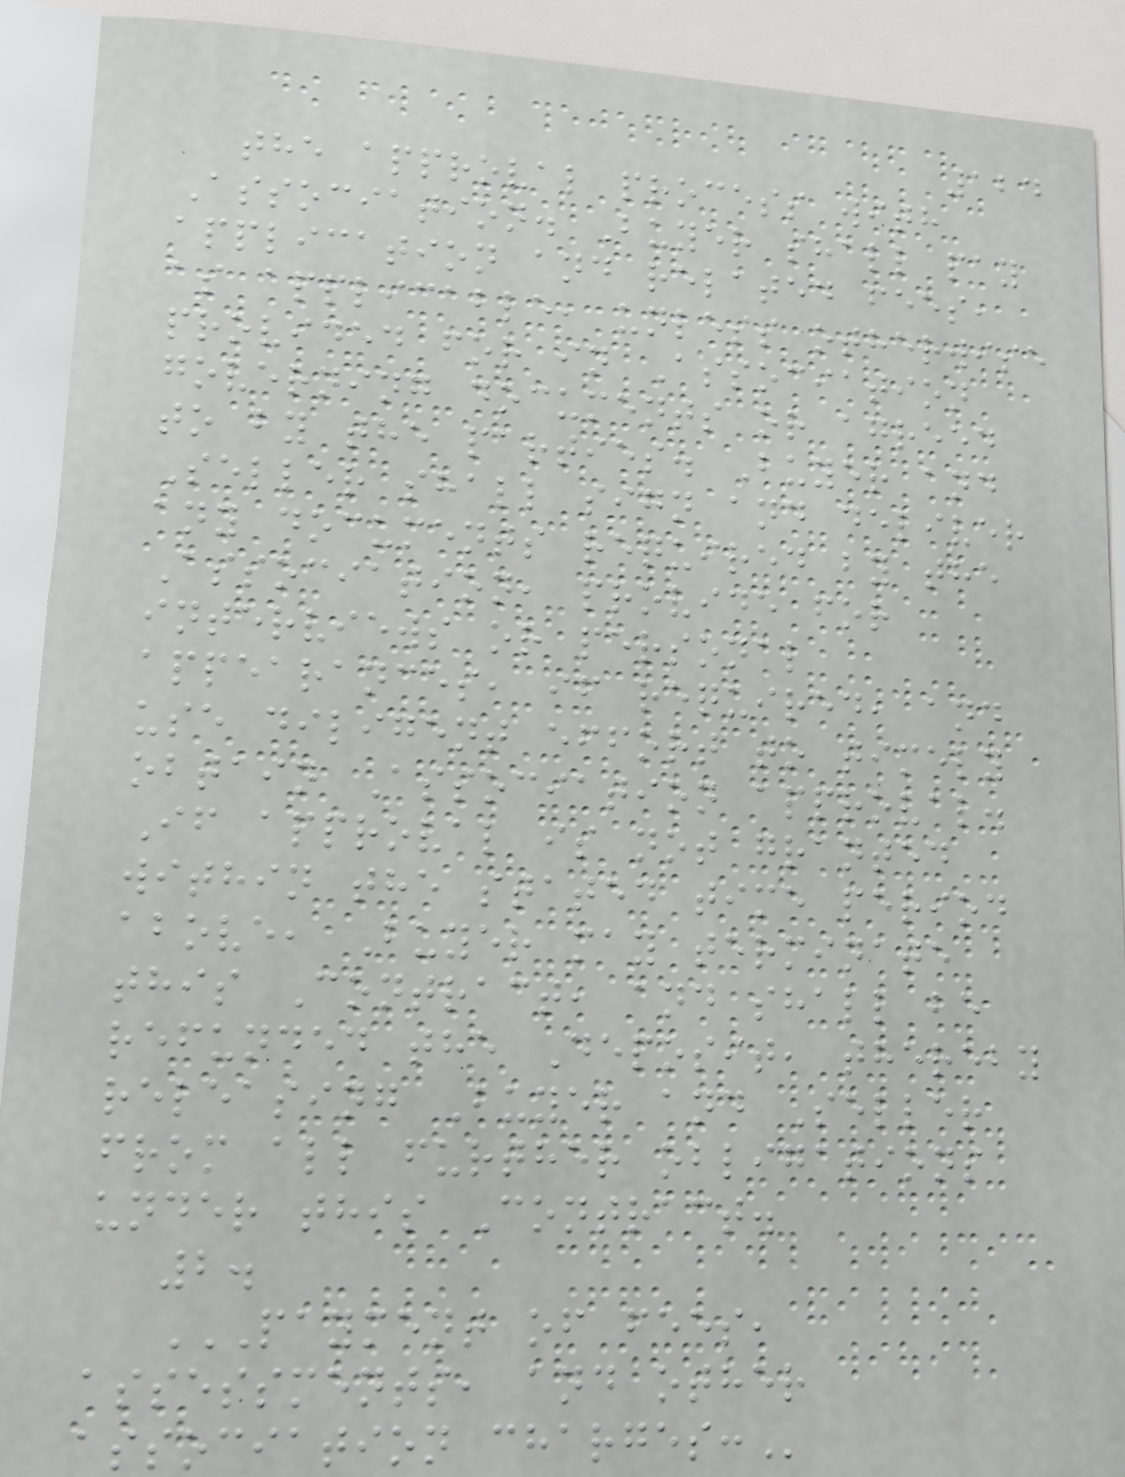124
the approval process with
Association. Buyer shall pay
application and related fees,
as applicable, unless otherwise
provided for in Association
governing documents or agreed
to by the parties. Buyer and
Seller shall sign and deliver
any documents required by the
Association, provide for
interviews or personal
appearances, if required, and
use diligent effort to timely
obtain Association approval.
If approval is not granted
within the stated time period
above, Buyer may terminate
this Contract, and shall be
refunded the Deposit, thereby
releasing Buyer and Seller
from all further obligations
under this Contract.
2.
PAYMENT OF FEES,
ASSESSMENTS, AND OTHER
ASSOCIATION CHARGES:
